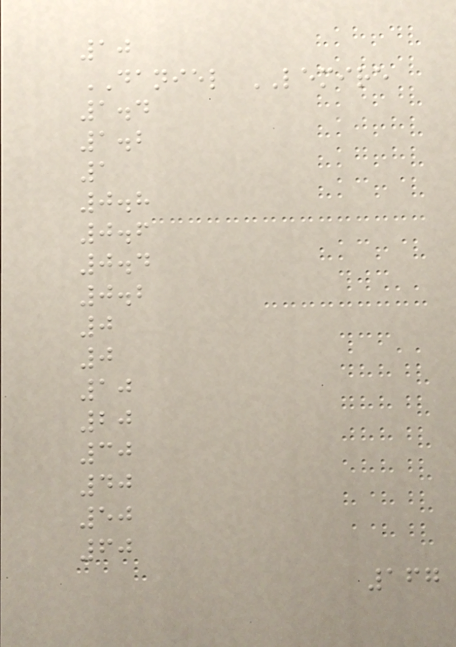10
DANIEL LEMIRE
1.4
1.2
1
0.8
0.6
0.4
0.2
0
0
10
20
30
40
50
60
167
